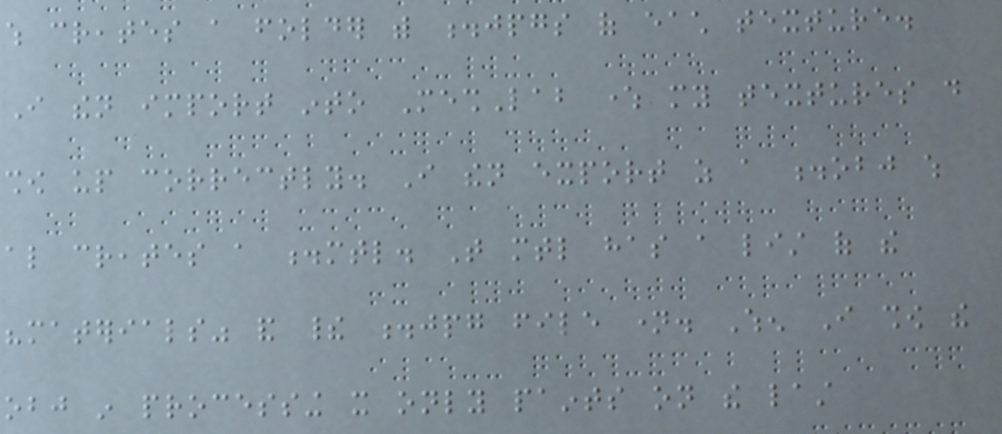which creates a folder with .jpgs of each texture.
I then import into MeshLab where my textures do
show up correctly. I then export as a .obj which
also creates a .mtl. That mtl has a list of the
"materials" and their .jpg file name. When I show the
obj in processing it only paints on the last
